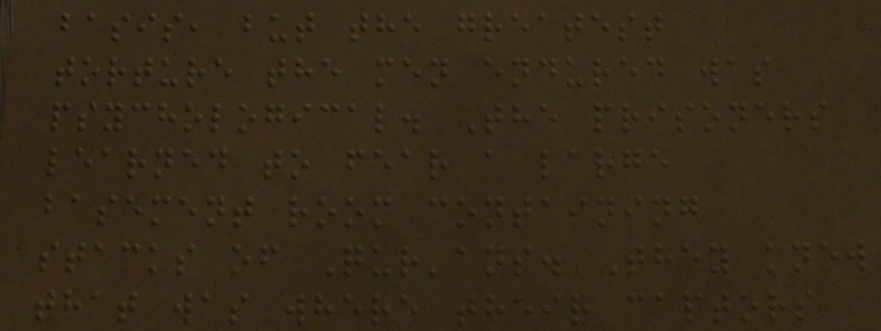basis, but the greatest
torture the men endured was
psychological. The prisoners
learned to fear a large
basement room containing
stacks of Qur'ans. They knew
that was where their captors
